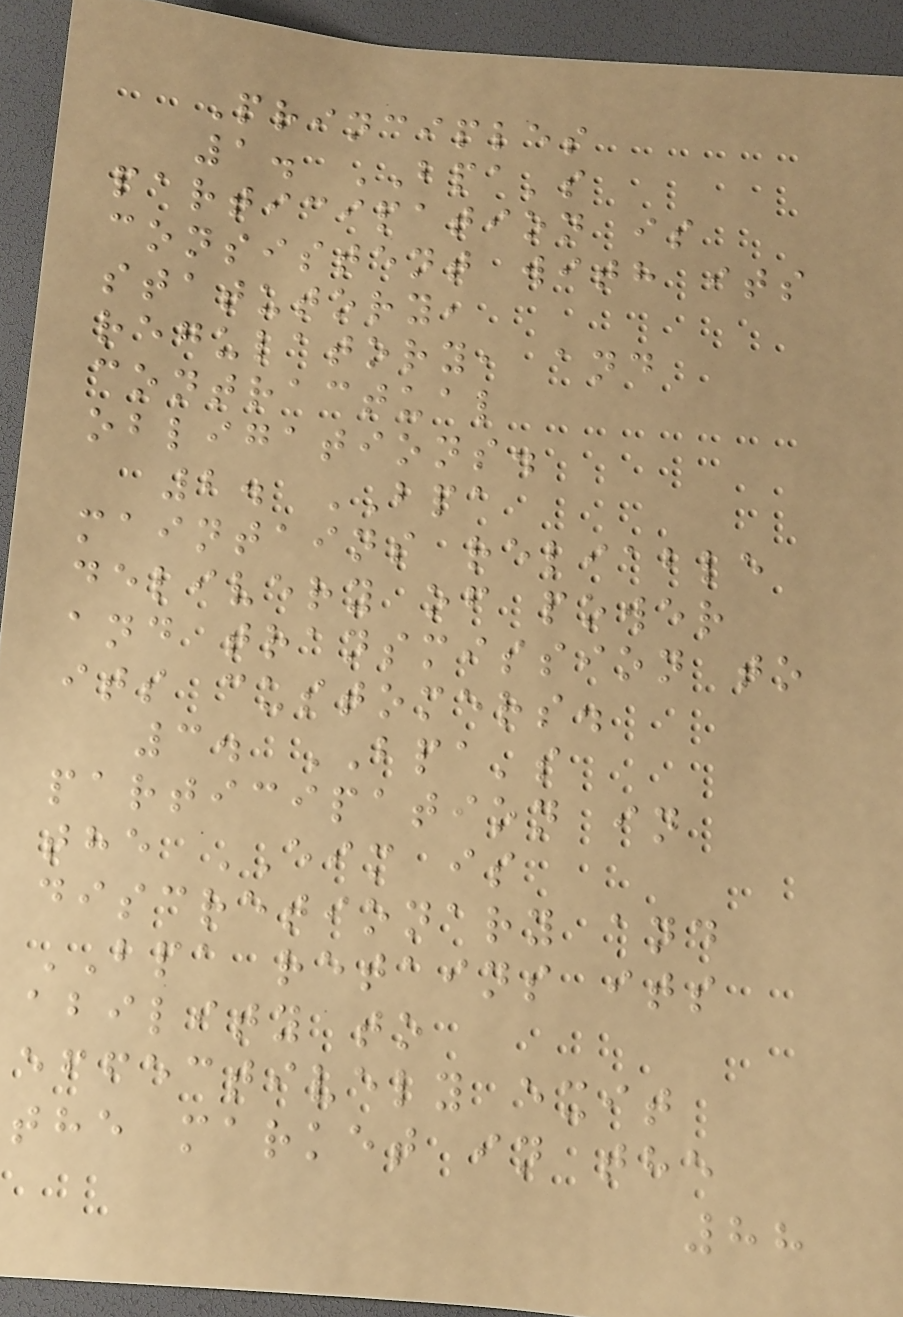Principles
1. BPA's
participation is
consistent with its
statutory,
regulatory, and
contractual
obligations.
2. BPA
maintains reliable
delivery of power
and transmission to
its customers.
3. BPA's
participation in
the EIM is
discretionary and
BPA retains its
ability to
effectively exit
the market in the
88
